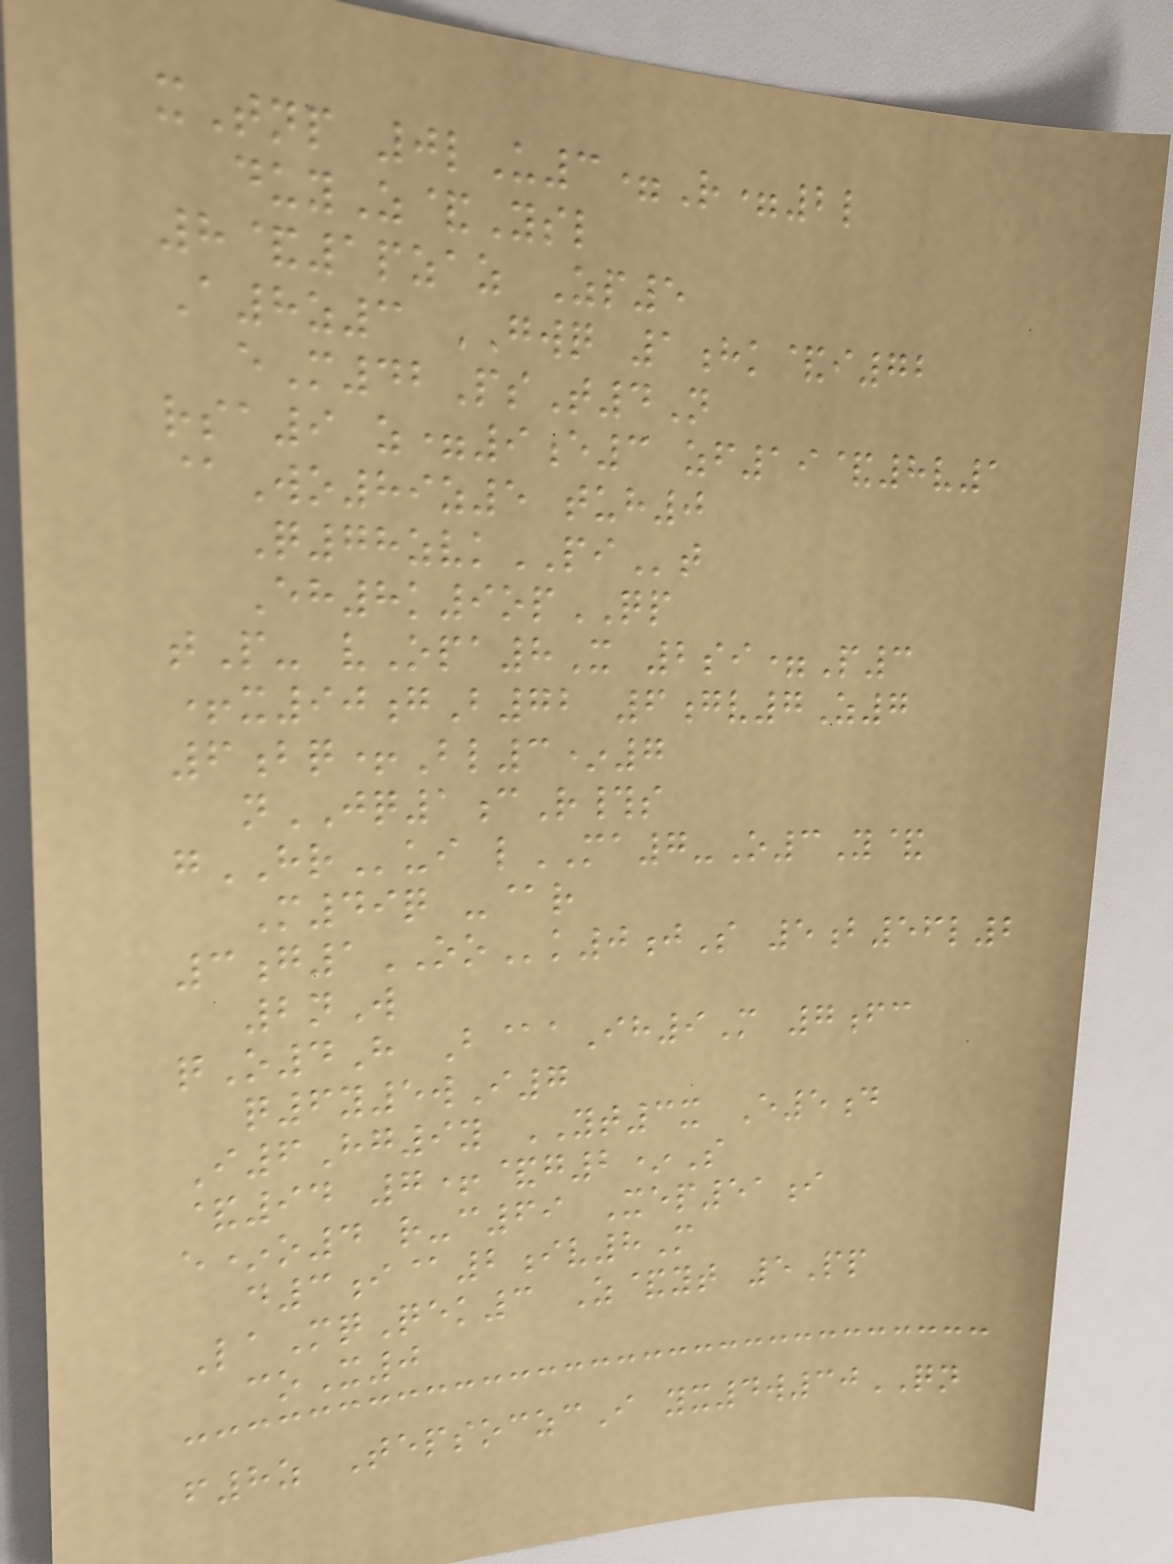xTnp 0lU3=R=2l
duyZ&Ysl
8&1pzaz Zp5
A8z3 GWQ 1hk&i72
eM42PsT4N
rsa9 z=9e3 zf19&8v1
@Wo89z5 tuh0
Q78zvkPIt
Eh8k9opQP
tP- vOpa8X 2si=P3
+x90gB72 6gv7Z7
6bq+Bl3*7
nJQ1cR#s
gHRui lMA7-O3Y&
M49q -@r
3g1OOk0jS 5b56l2
2nW
qO4H B@aIh9M 7fc
q6y5wI7
I6Hg9y YT3x E5d
&94 7+&g2*S
e*o4 r-c69 Xep51i
d3i@2iv8M
LaMqQek3 Z&yt 5Pp
coX0
f8z TepsoczcI yx4w30QN
